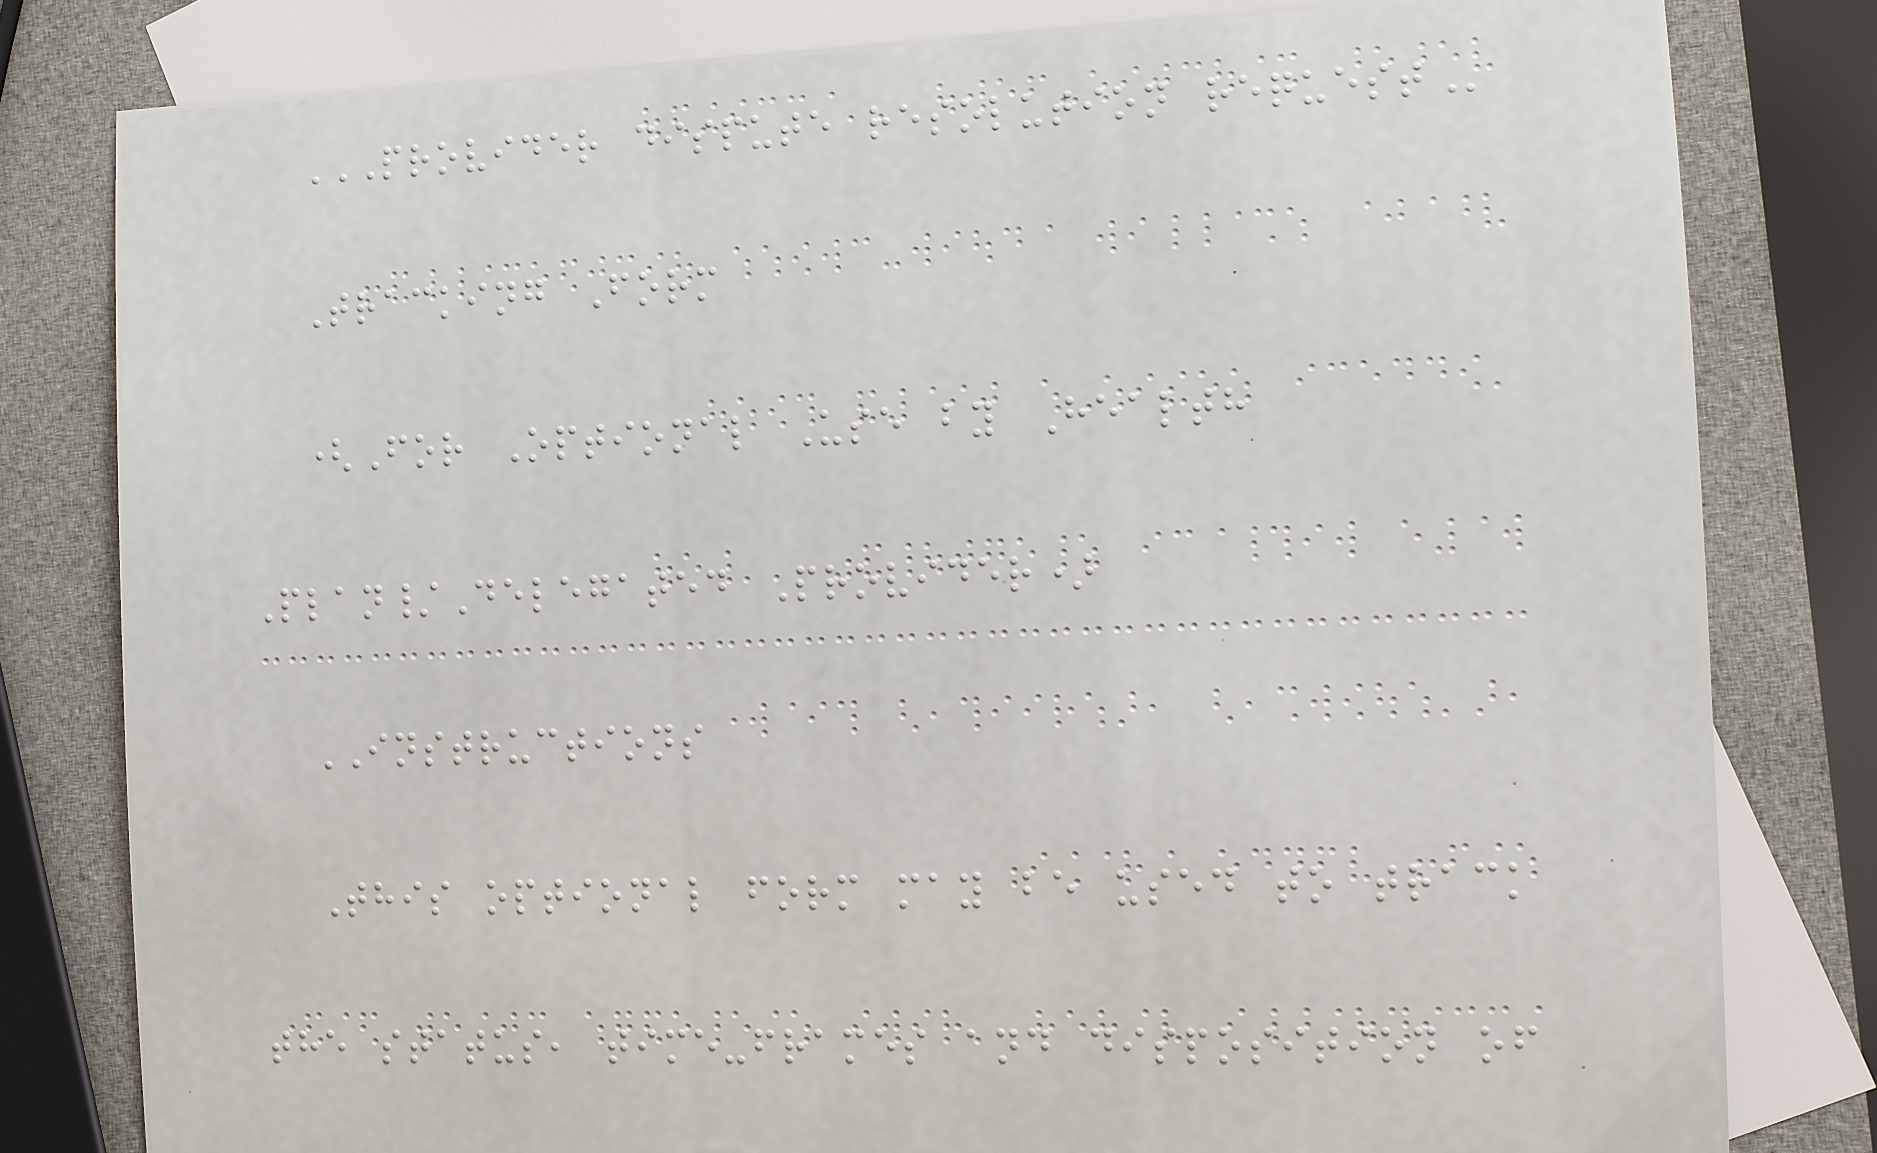PROVIDER DISPUTE RESOLUTION REQUEST
Tracking Form
(For Optional Use by Health
Plan/Delegated Provider)
INSTRUCTIONS
This optional form may be used to track
the status, time-frames and disposition of
